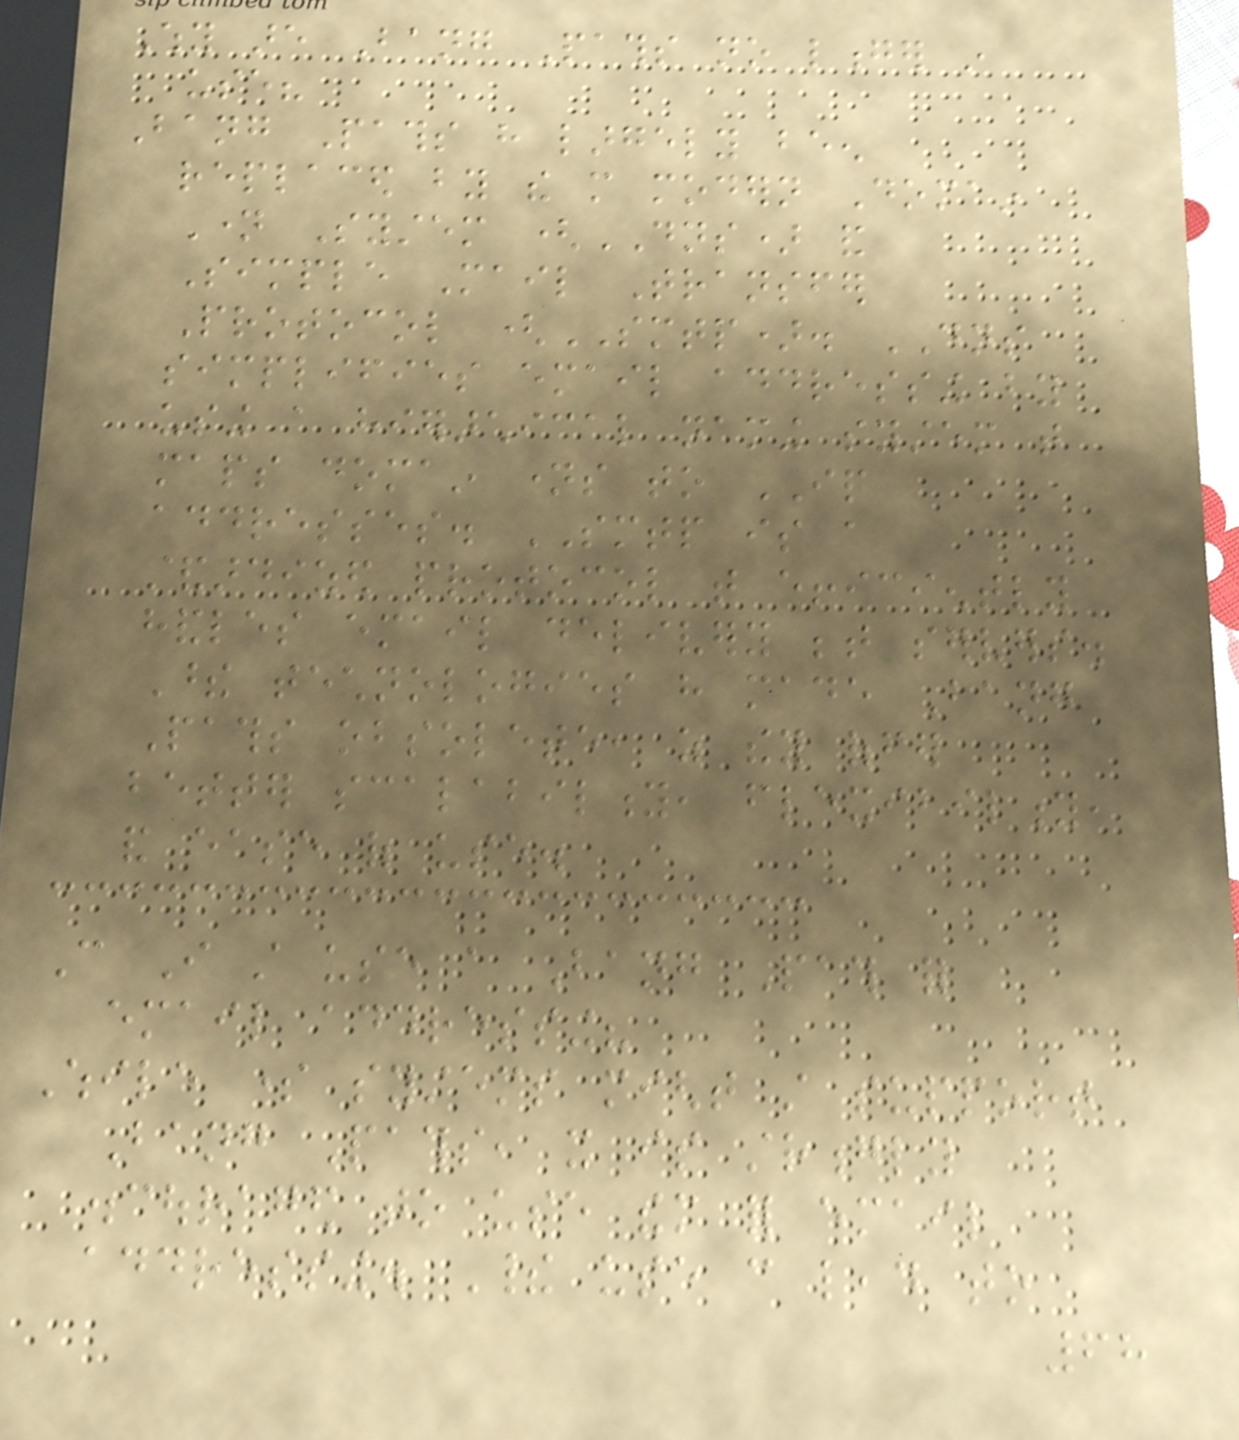Why are Bang Paths no longer in
use?
Bang Paths have largely been
replaced by the more modern Domain
Name System (DNS) and
Simple Mail Transfer
Protocol (SMTP). DNS
simplifies email addressing by
using a hierarchical naming system that
maps domain names to IP
addresses. SMTP is a
standardized protocol that efficiently
handles email delivery between servers.
These technologies have made Bang
Paths obsolete, as they offer
better scalability, flexibility,
and ease of use.
Can I still use a Bang Path for
email addressing?
While some systems might still support
Bang Paths, it is strongly
discouraged to use them for email
addressing. Their use can lead to
68
